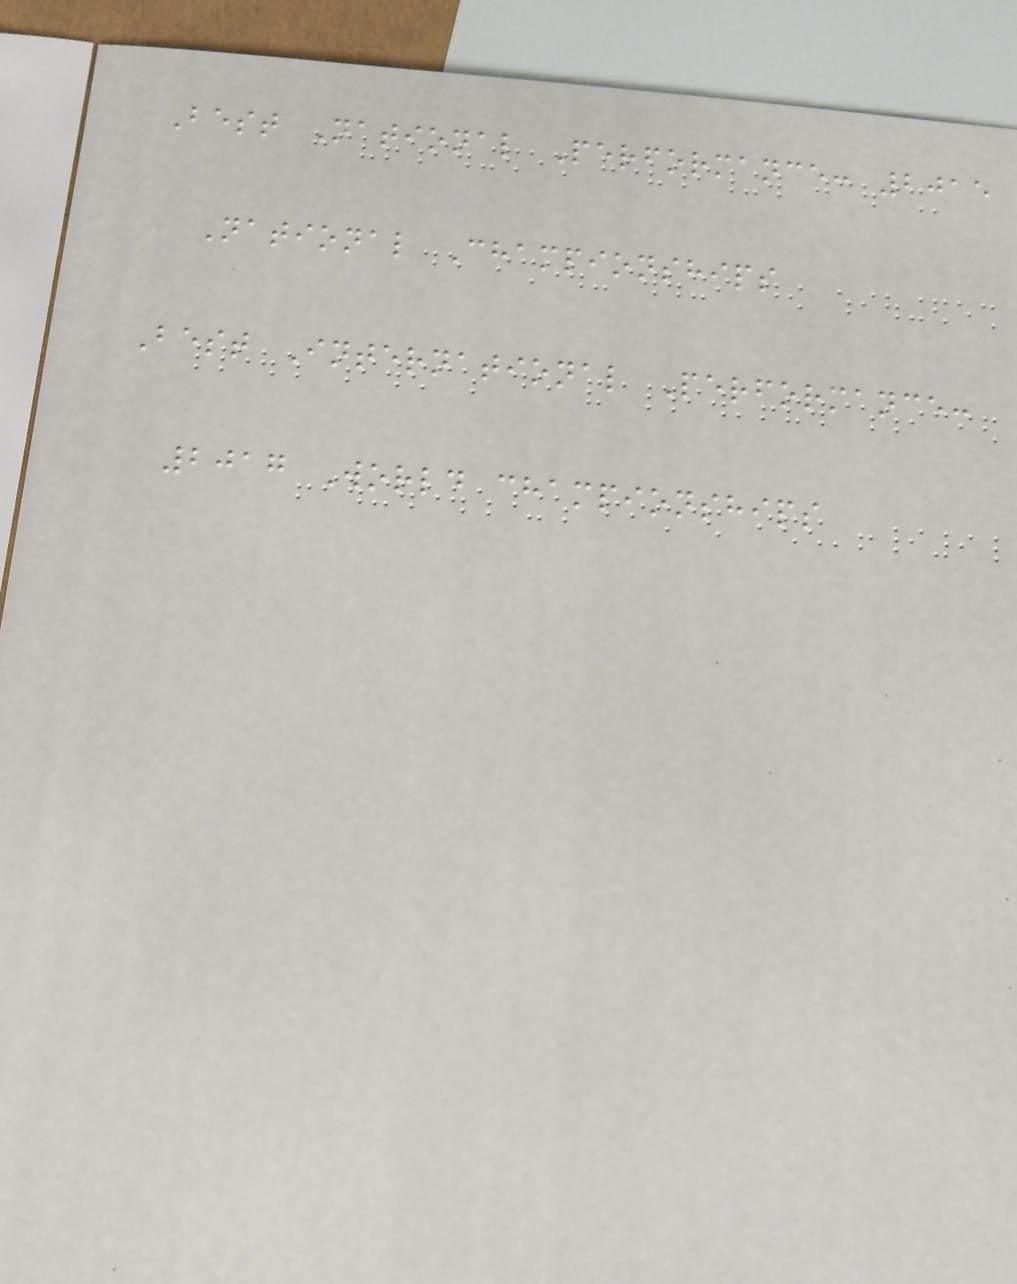Best National Performance: 2015
National Championships
Best International Performance:
2017 World championships
